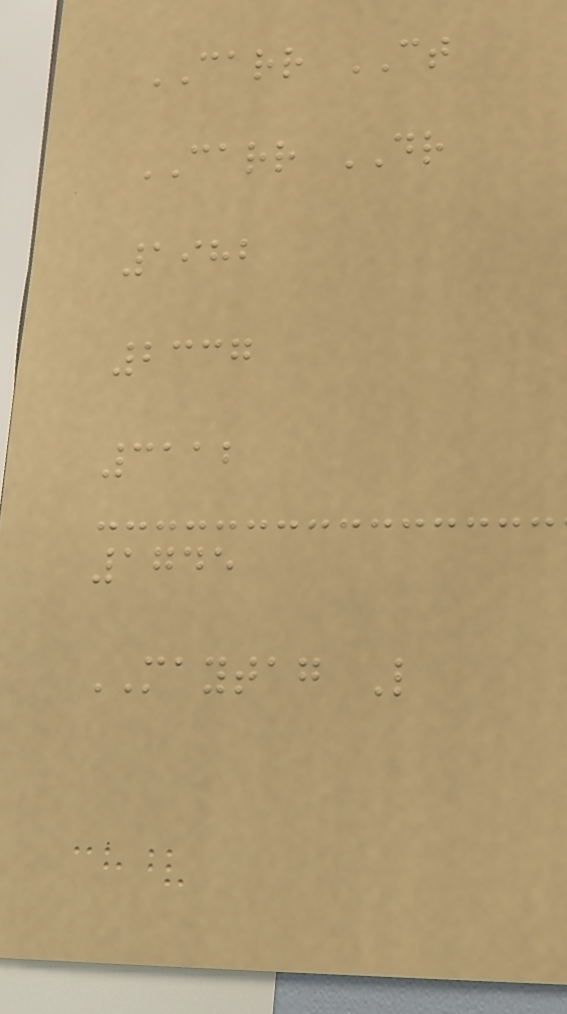CARR CT
CARR DR
1982
2337
3112
1745
MAYTAG L
